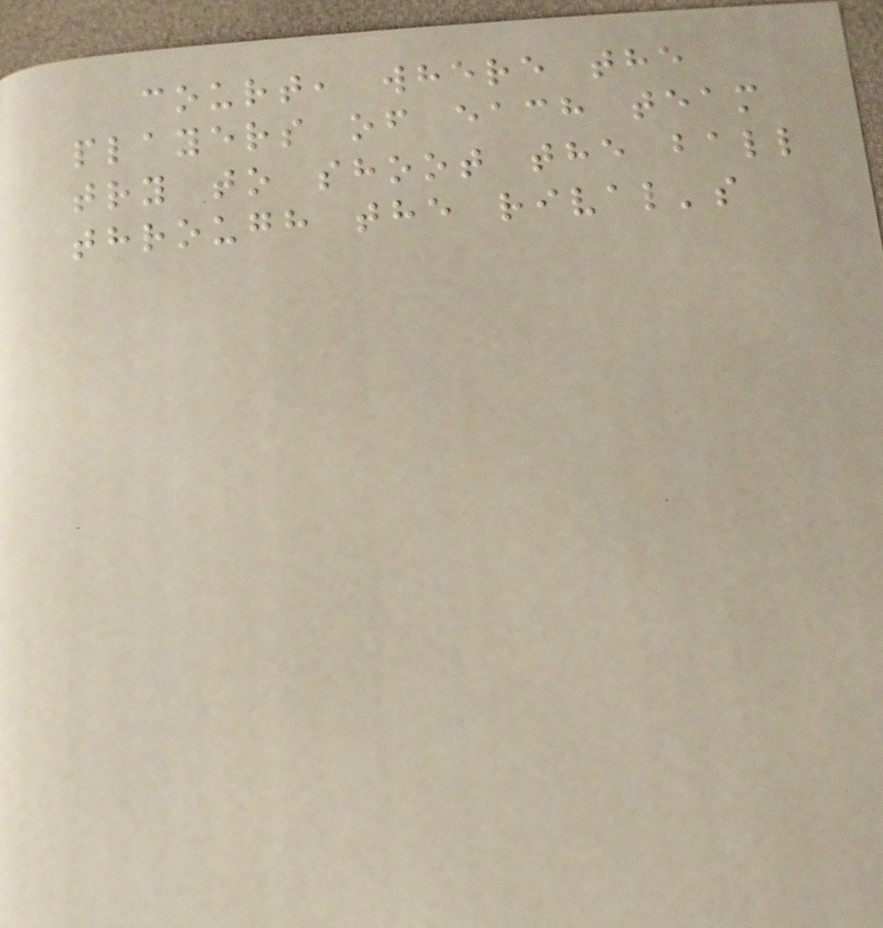court, where the
players of each team
try to shoot the ball
through the rival's
